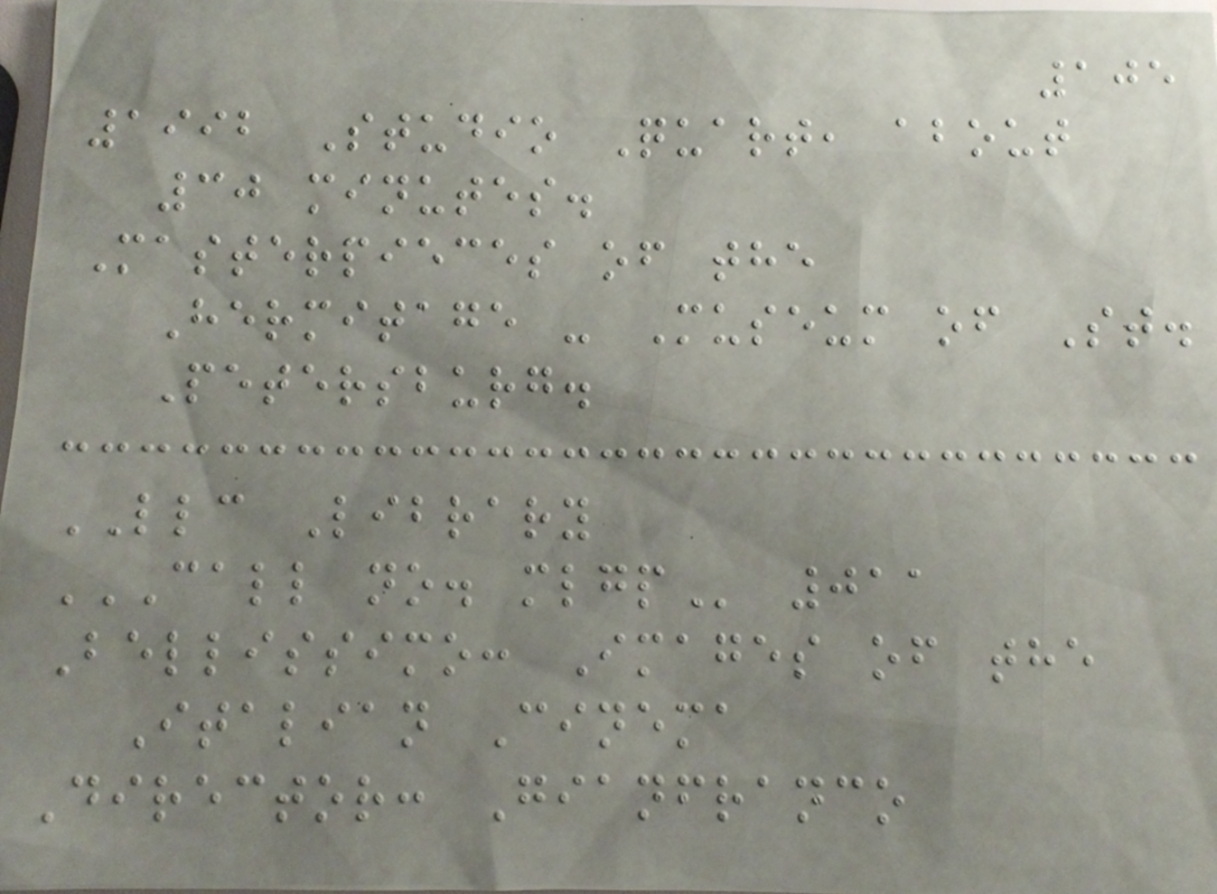105
1992 Studio Quart, about
30 minutes.
Masterpieces of the
Hermitage - Museum of St.
Petersburg.
LLC Library
CALL NO. MLGP 011
Bellissimo: Images of the
Italian Cinema
Director: Gianfranco
